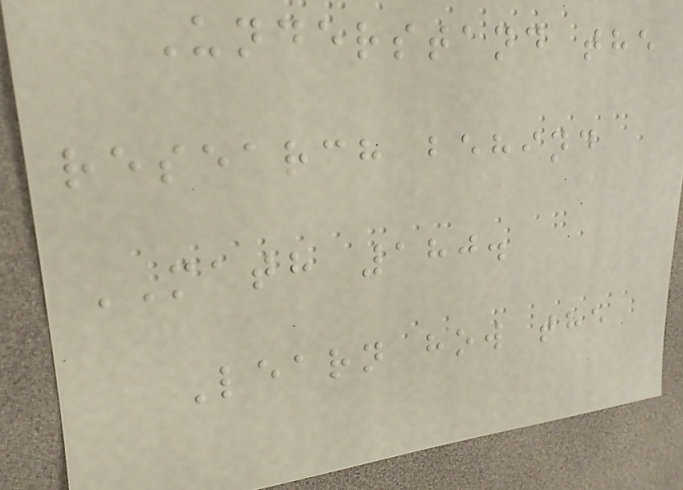Understand the
research behind
MATH 180.
Learn how the
